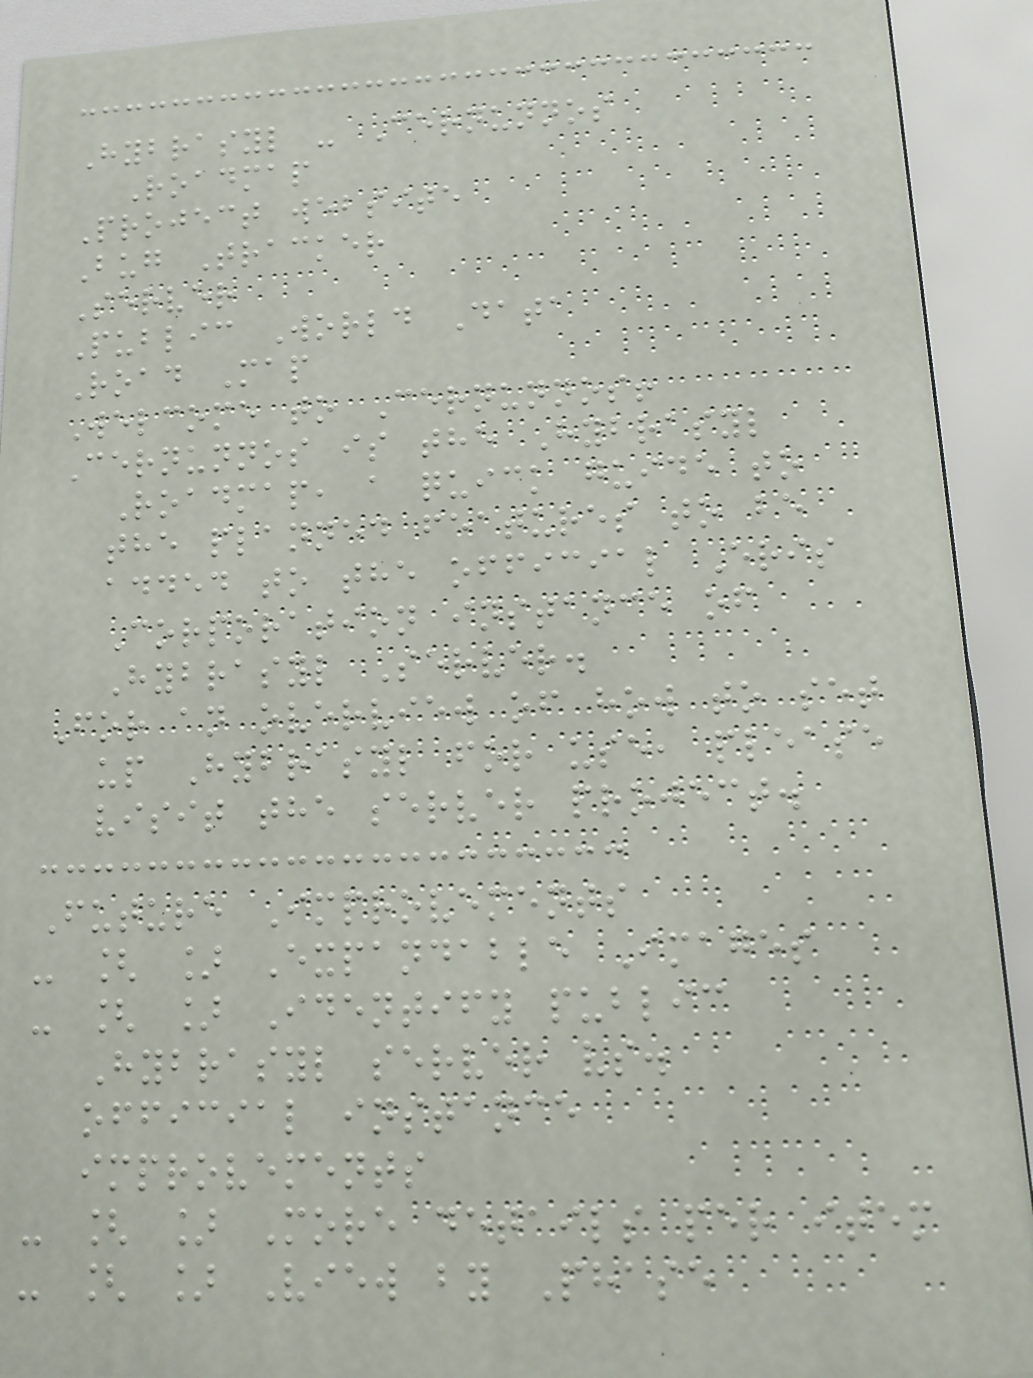Hybrasyl - Cernunnos
Roadmap
Project website
Bug Tracker
Server
Public World Data
Road Map
Welcome to Cernunnos!
Cernunnos is the Hybrasyl
Roadmap, a quick guide to
the planned features to be
added to the official Eris
Corporation instance of
Hybrasyl Server.
For an overview of how to set
up Hybrasyl for use, please
visit the server project.
Future Improvements
- [ ] Expandable Images
- [ ] Identify public
Hybrasyl server vs.
official instance
improvements
- [ ] More details per item
- [ ] View by Phase
